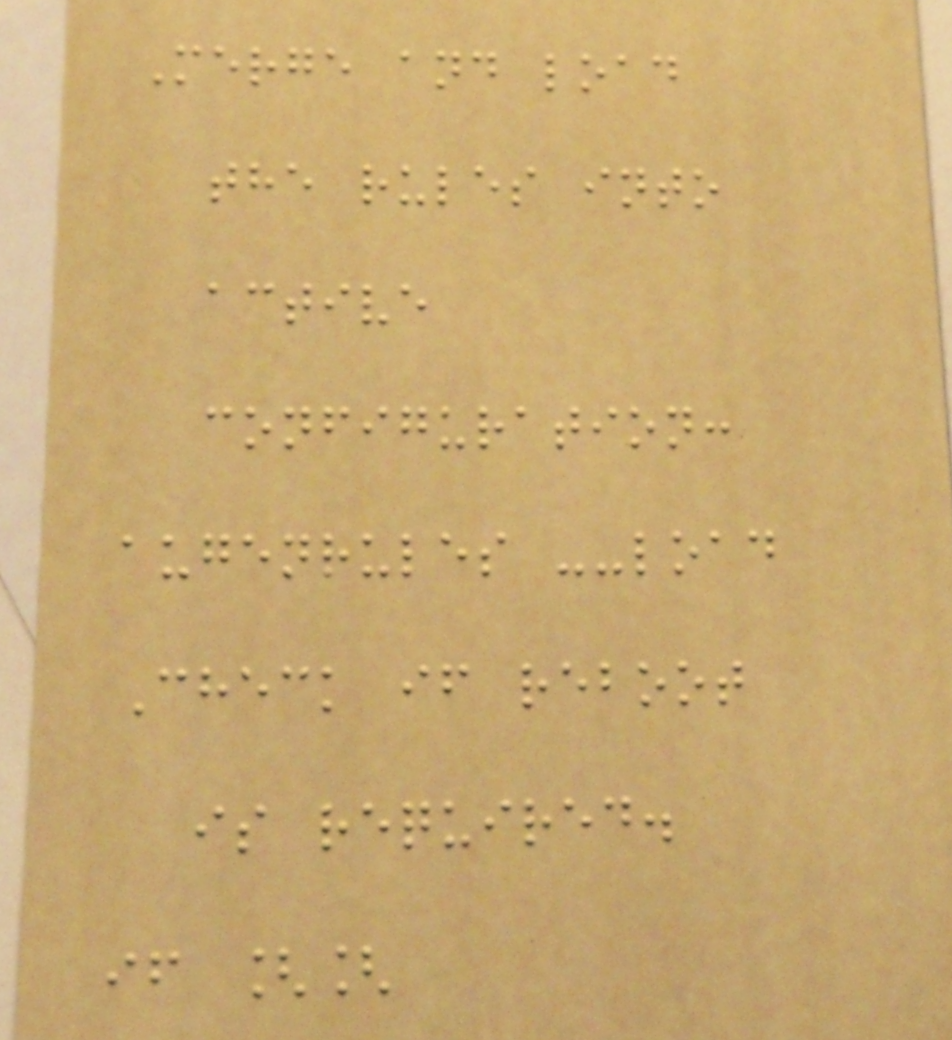Merge and load
the rules into
active
configuration:
augenrules --load
Check if reboot
is required.
if [[
